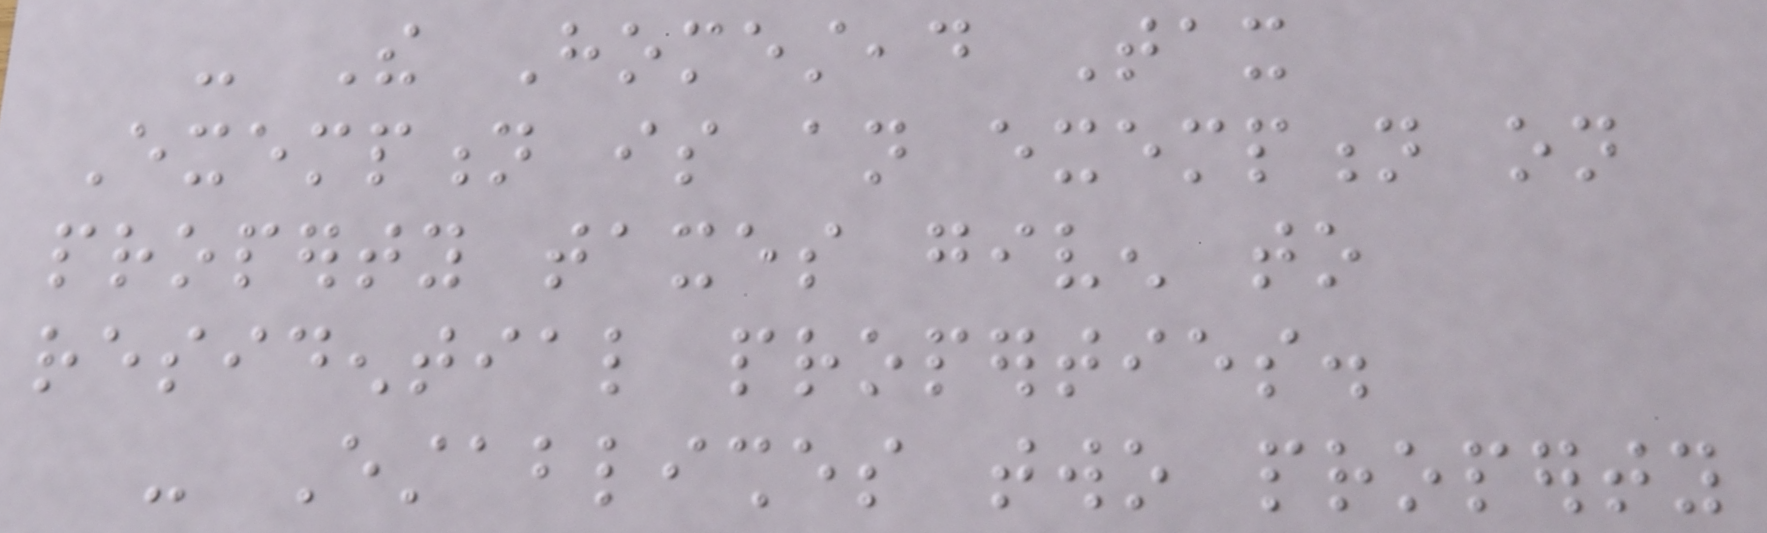- The Homestead Tax
Exemption is an exemption on
property taxes given to
residential properties.
- Establishes two property
